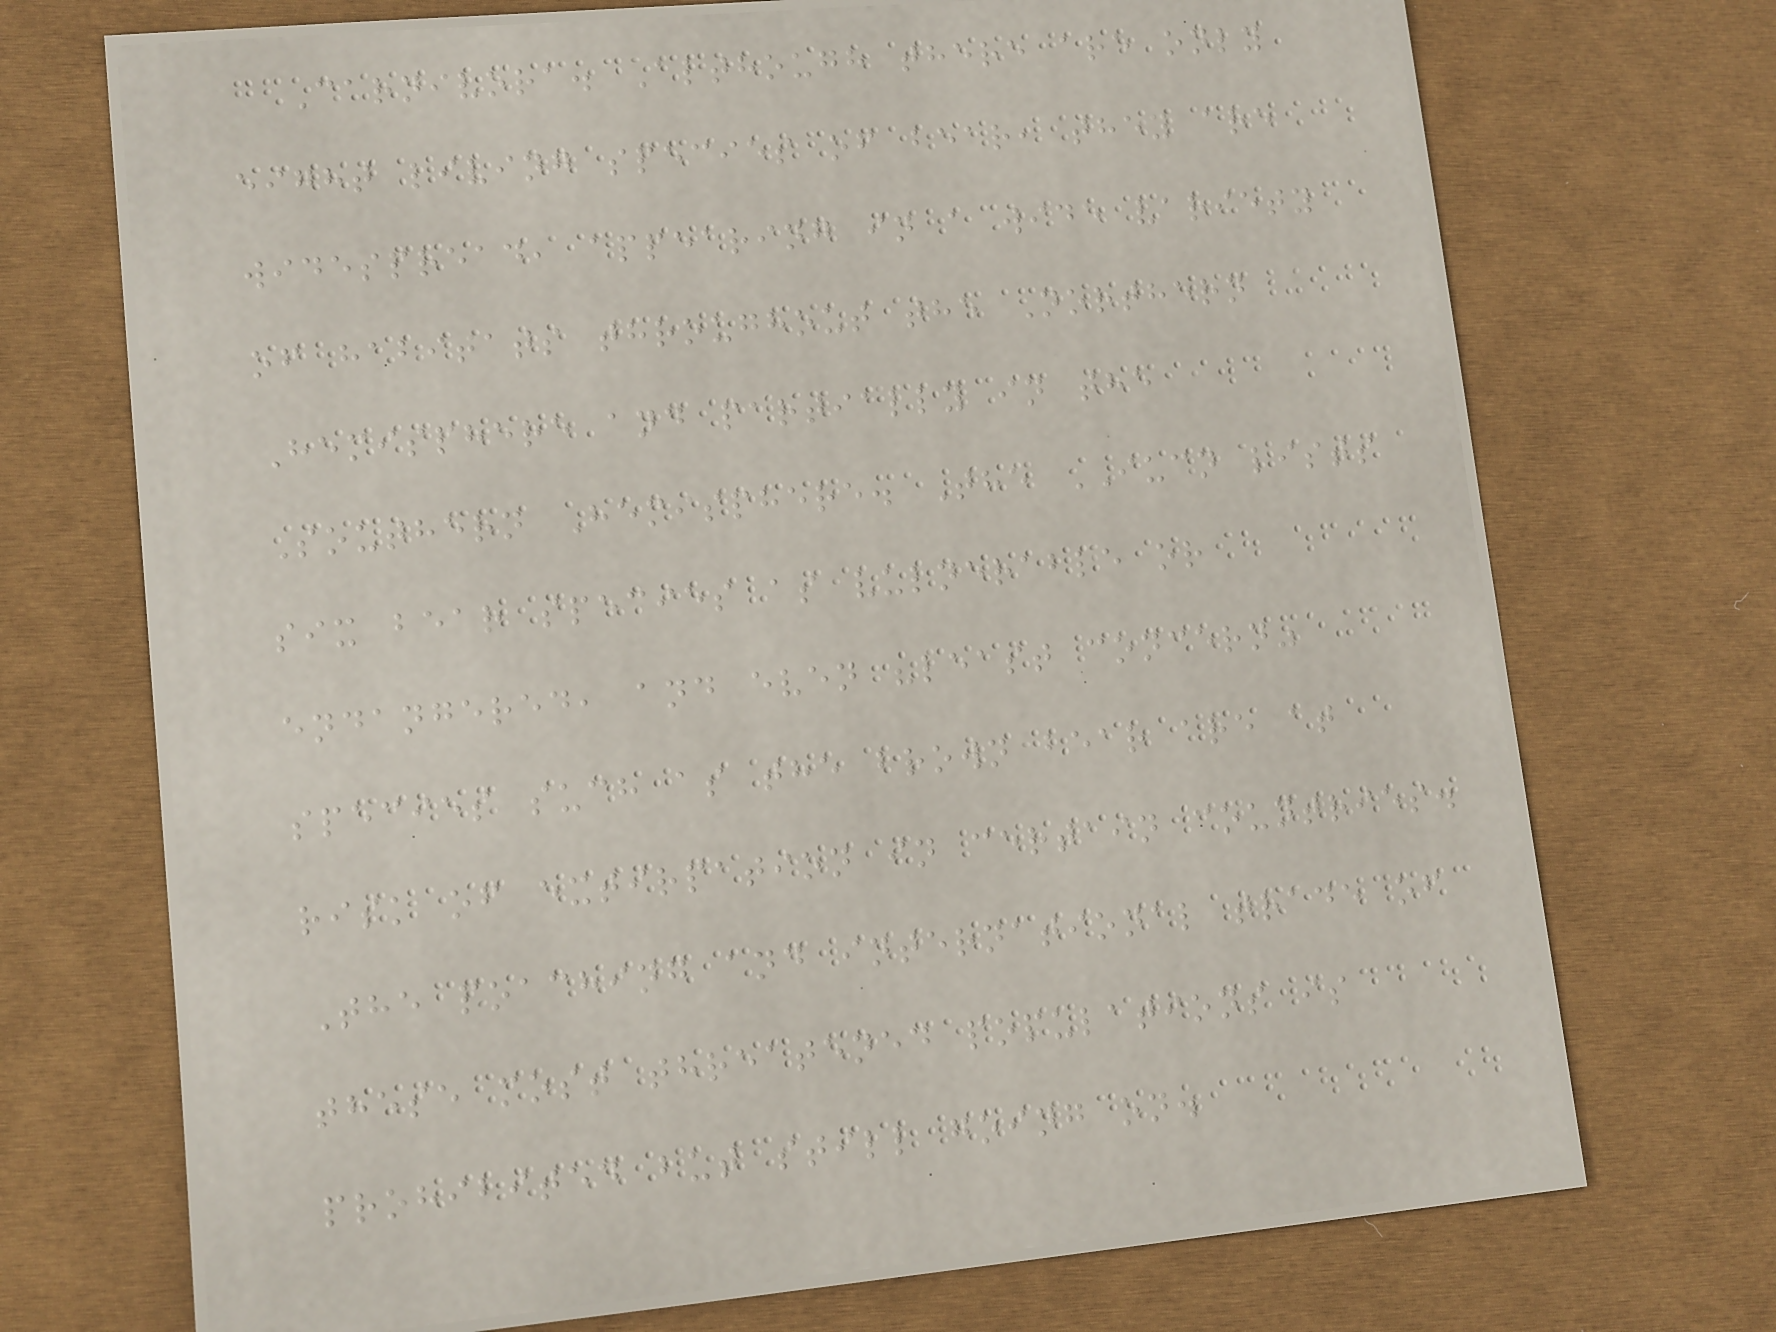Carnivora. Although there are only
eight living species of bear, they are
widespread, appearing in a wide variety
of habitats throughout the Northern
Hemisphere and partially in the
Southern Hemisphere. The IUCN lists
six bear species as vulnerable or
endangered, and even "least concern"
species such as the brown bear are at
risk of extirpation in certain countries.
The poaching and international trade of
these most threatened populations is
prohibited but still going on.
